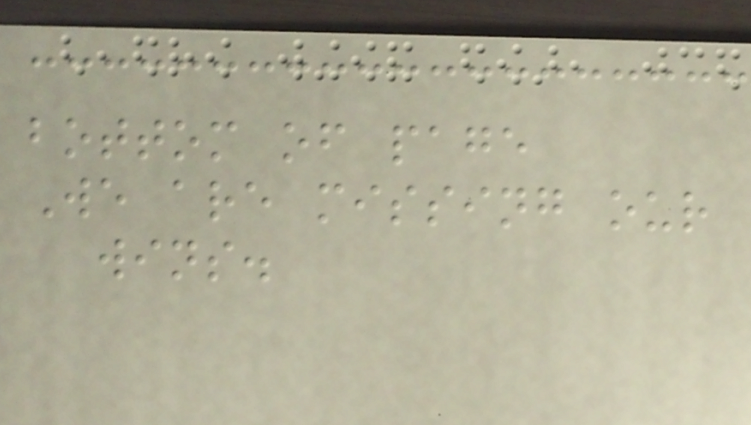bottom of page
We are missing our
wins.
